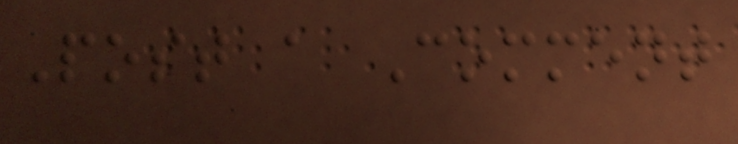Post a Comment
